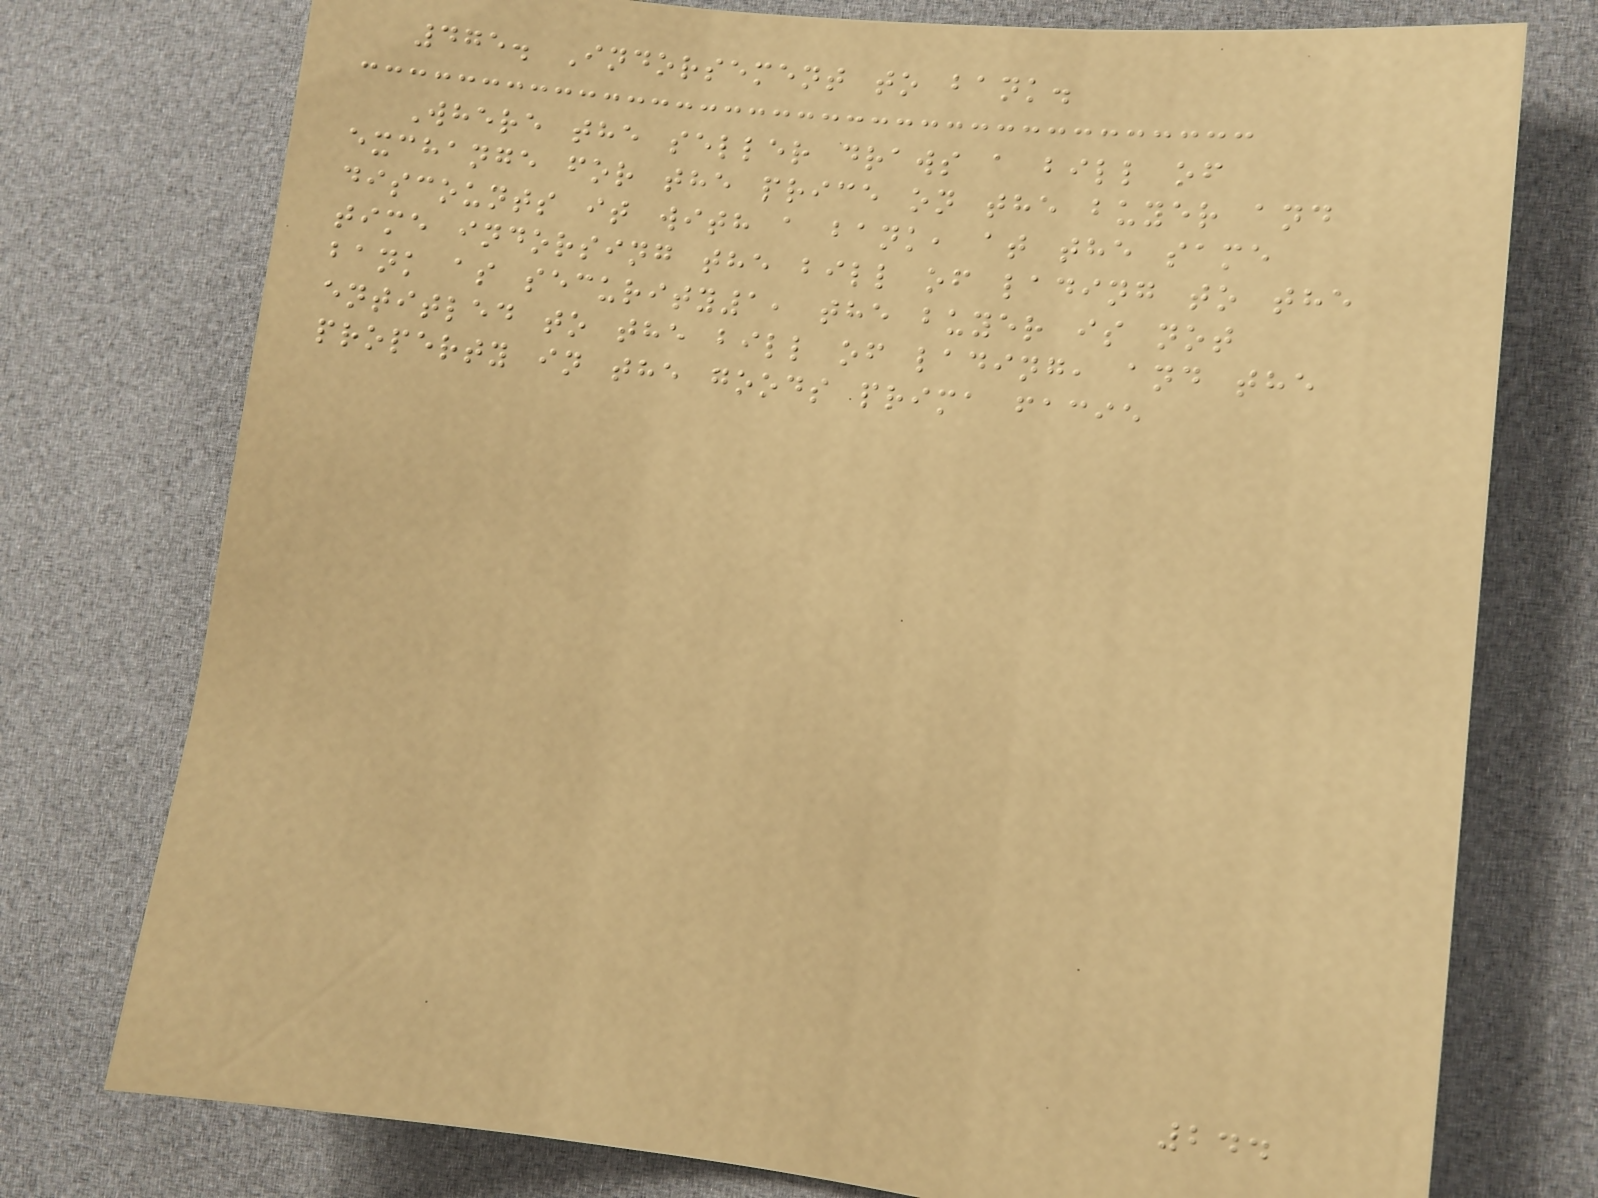475. Indorsement to bank.
Where the seller draws a bill of
exchange for the price on the buyer and
discounts it with a bank, at the same
time indorsing the bill of lading to the
bank as security1, the buyer is not
entitled to the bill of lading, and the
property in the goods prima facie
244
